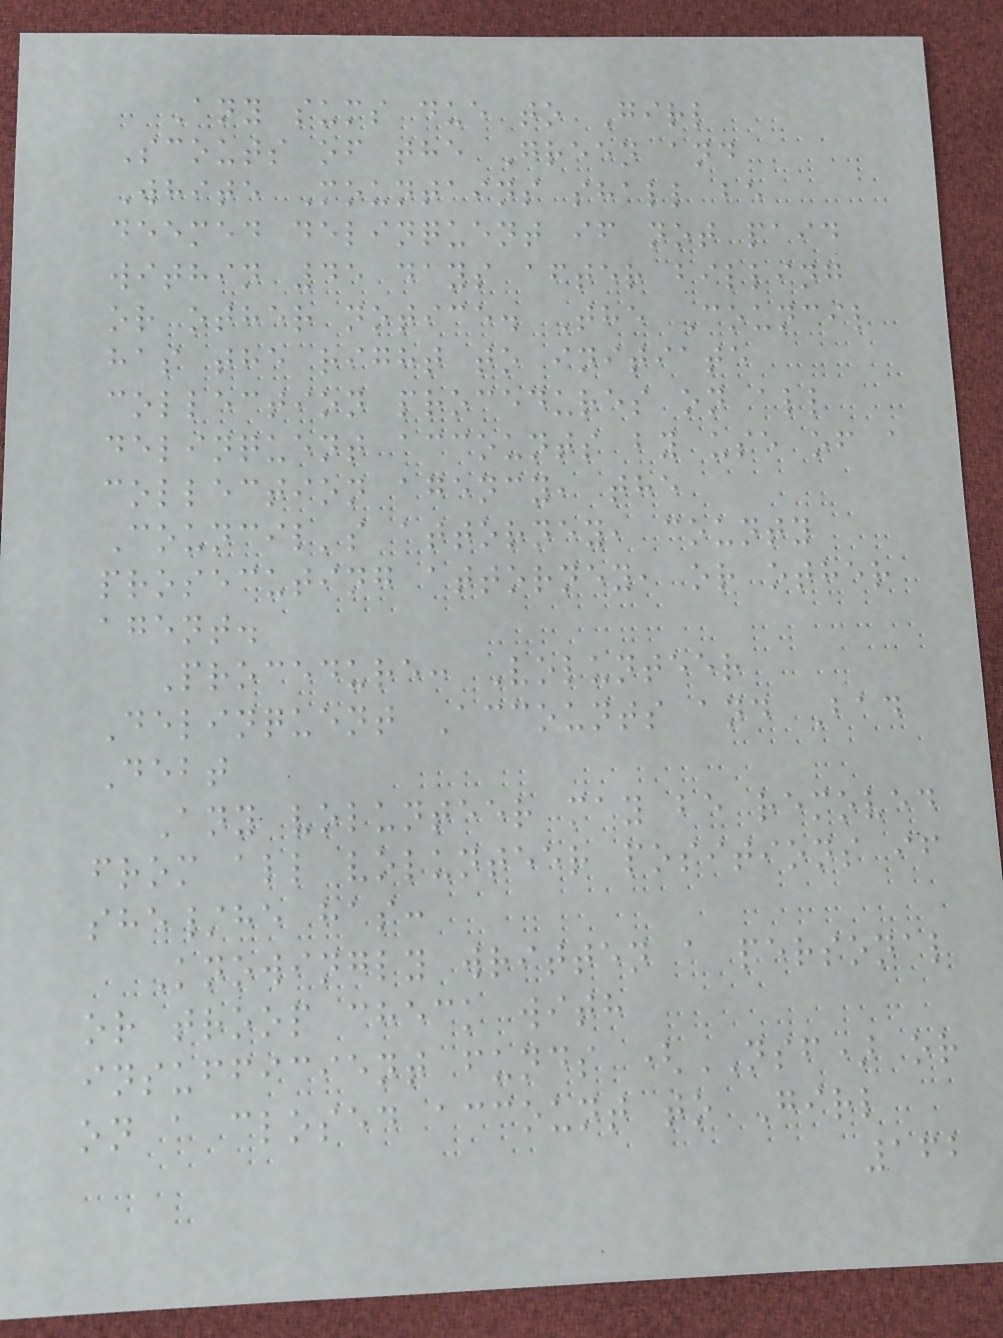Any sums due to Girl
Scouts of the Green and
White Mountains shall be
deemed delinquent if not paid
within 45 days after billing
or other notice. The Council
has the right to initiate
collection procedures on all
delinquent accounts by use of a
collection agency, the
Council's attorney, county
prosecuting attorney, or other
agent.
Procedure: Volunteer
Delinquent Accounts and Bad
Debt
Any volunteer may be removed
from all volunteer positions if
she/he has:
Knowingly written a personal
or troop check with
insufficient funds (NSF) or
on a closed account to Girl
162
